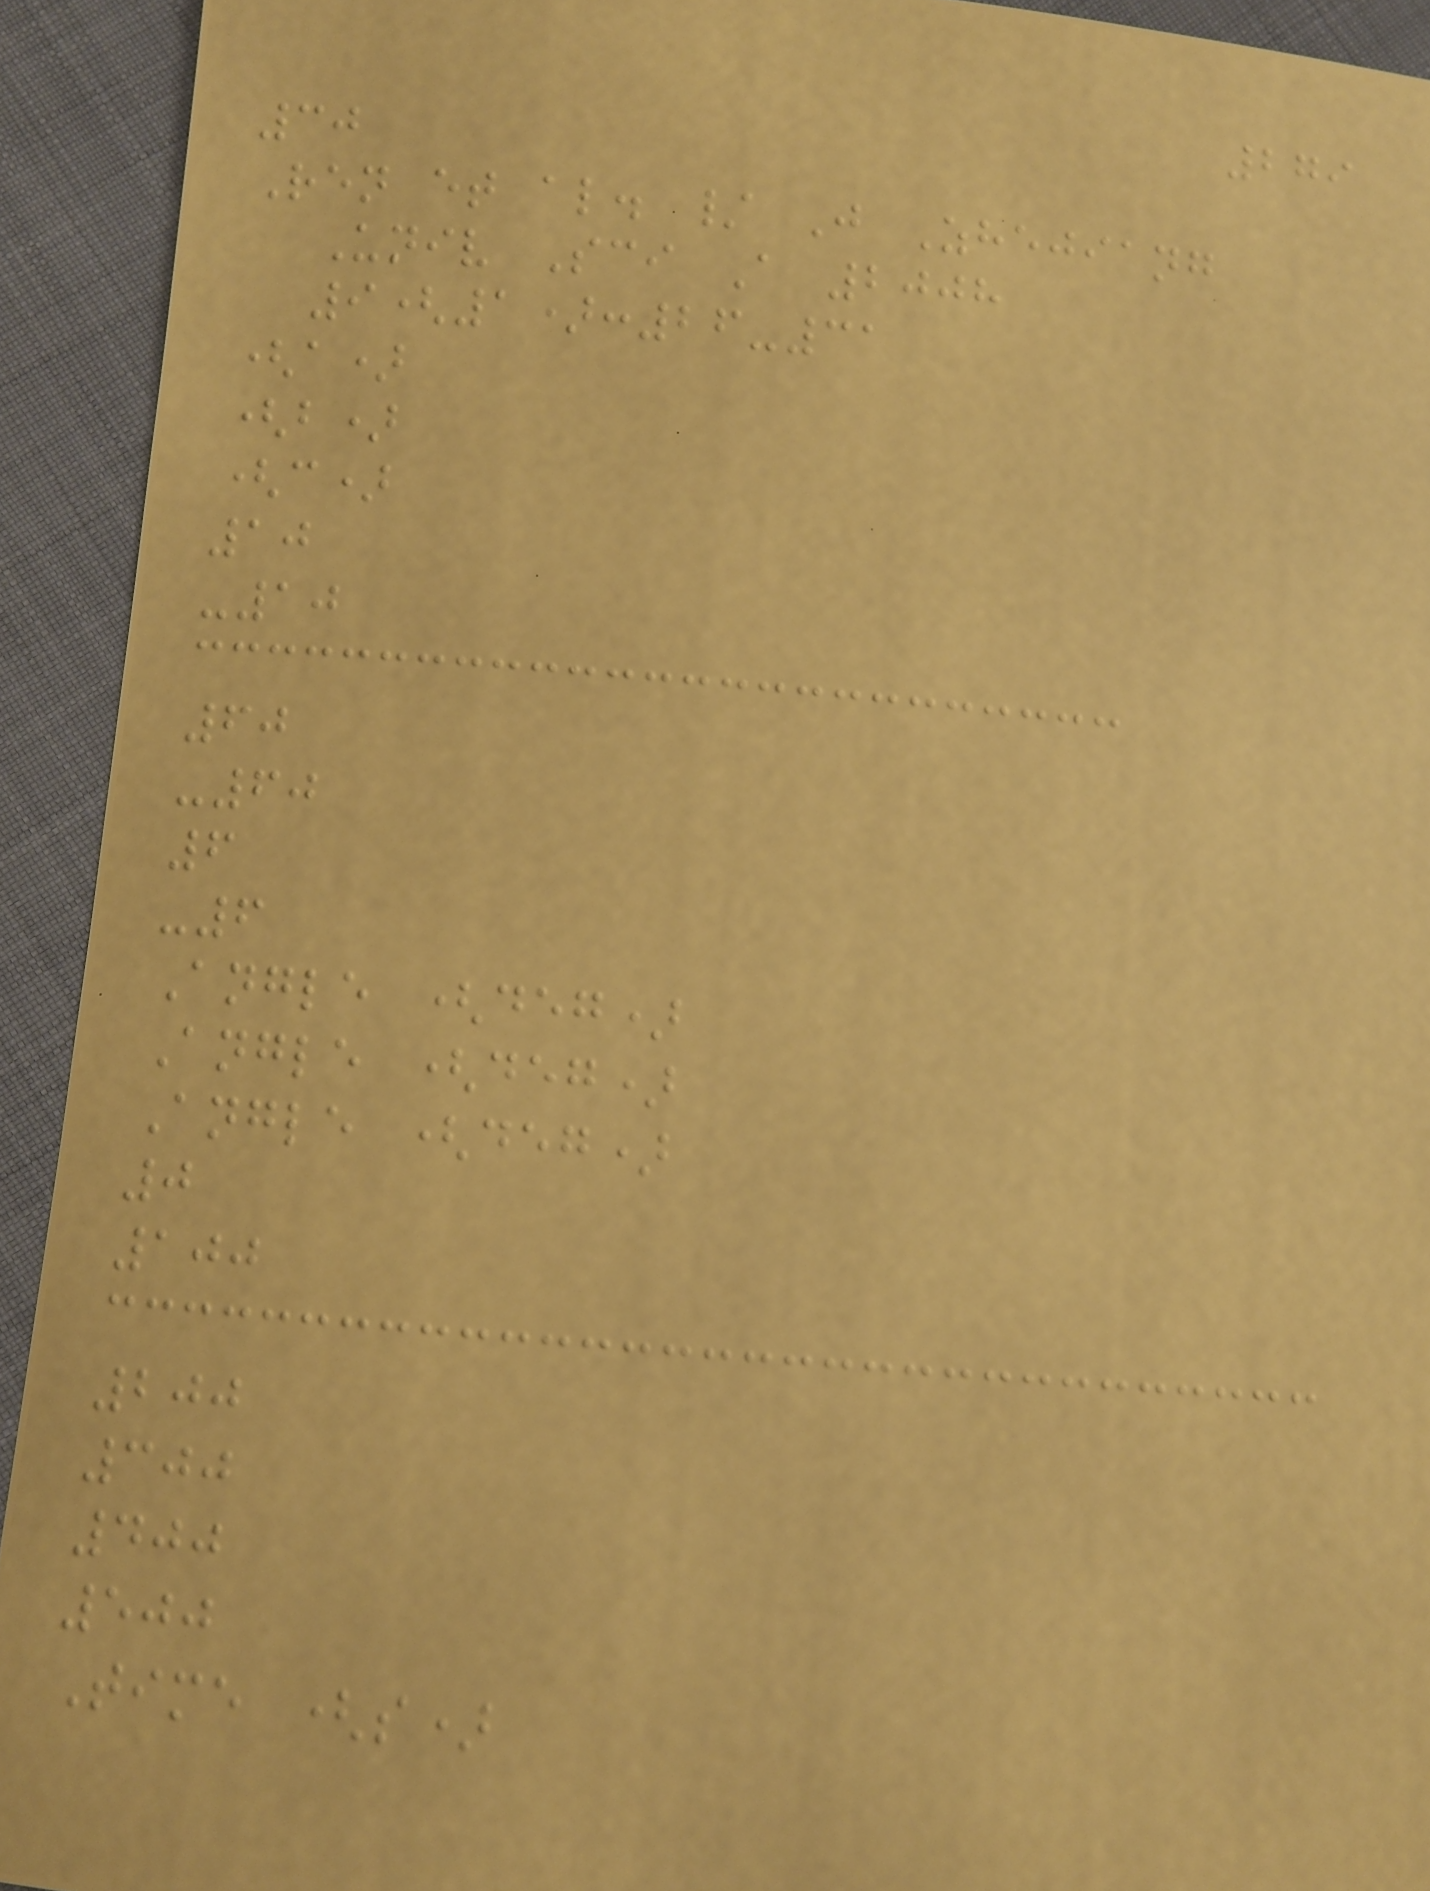279
30
Ren et al. / J Zhejiang
Univ Sci A 2008
9(1):26-31
(a)
(b)
(c)
10
-10
60
-60
6
-6
Angle (deg)
Angle (deg)
Angle (deg)
0
100
200
300
400
500
Time (s)
